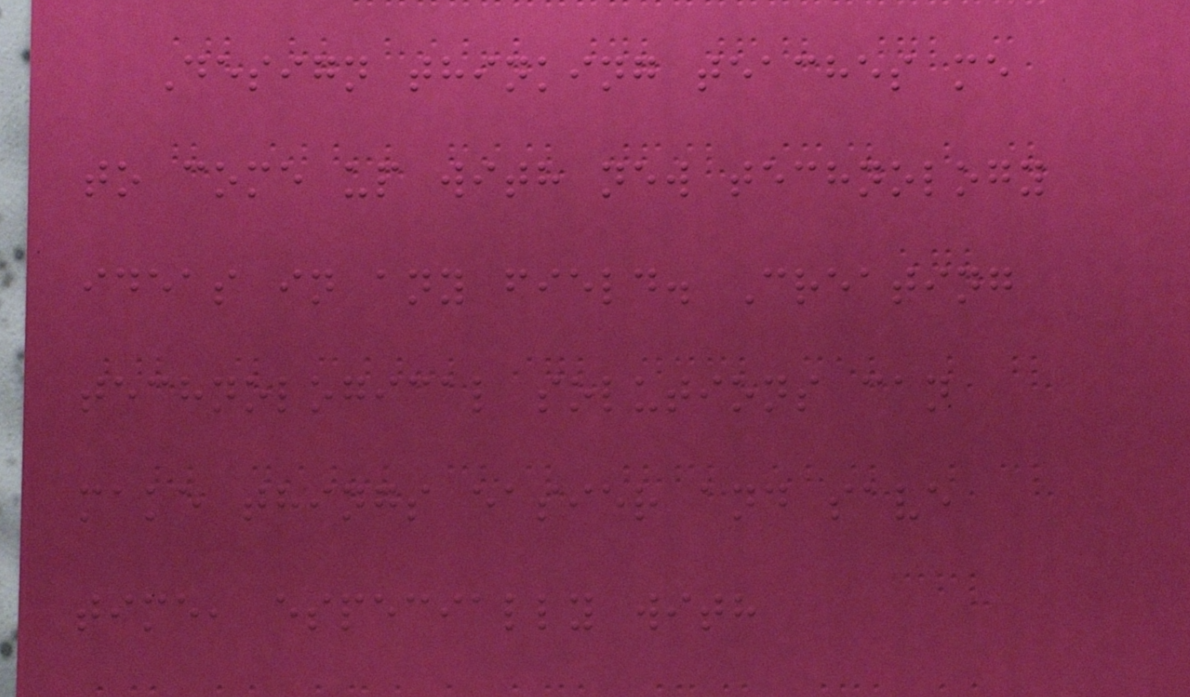Design thinking teaches me
to come up with new technology
ideas in any field. Creating
technological solutions can
make things easier and save
time, especially with
